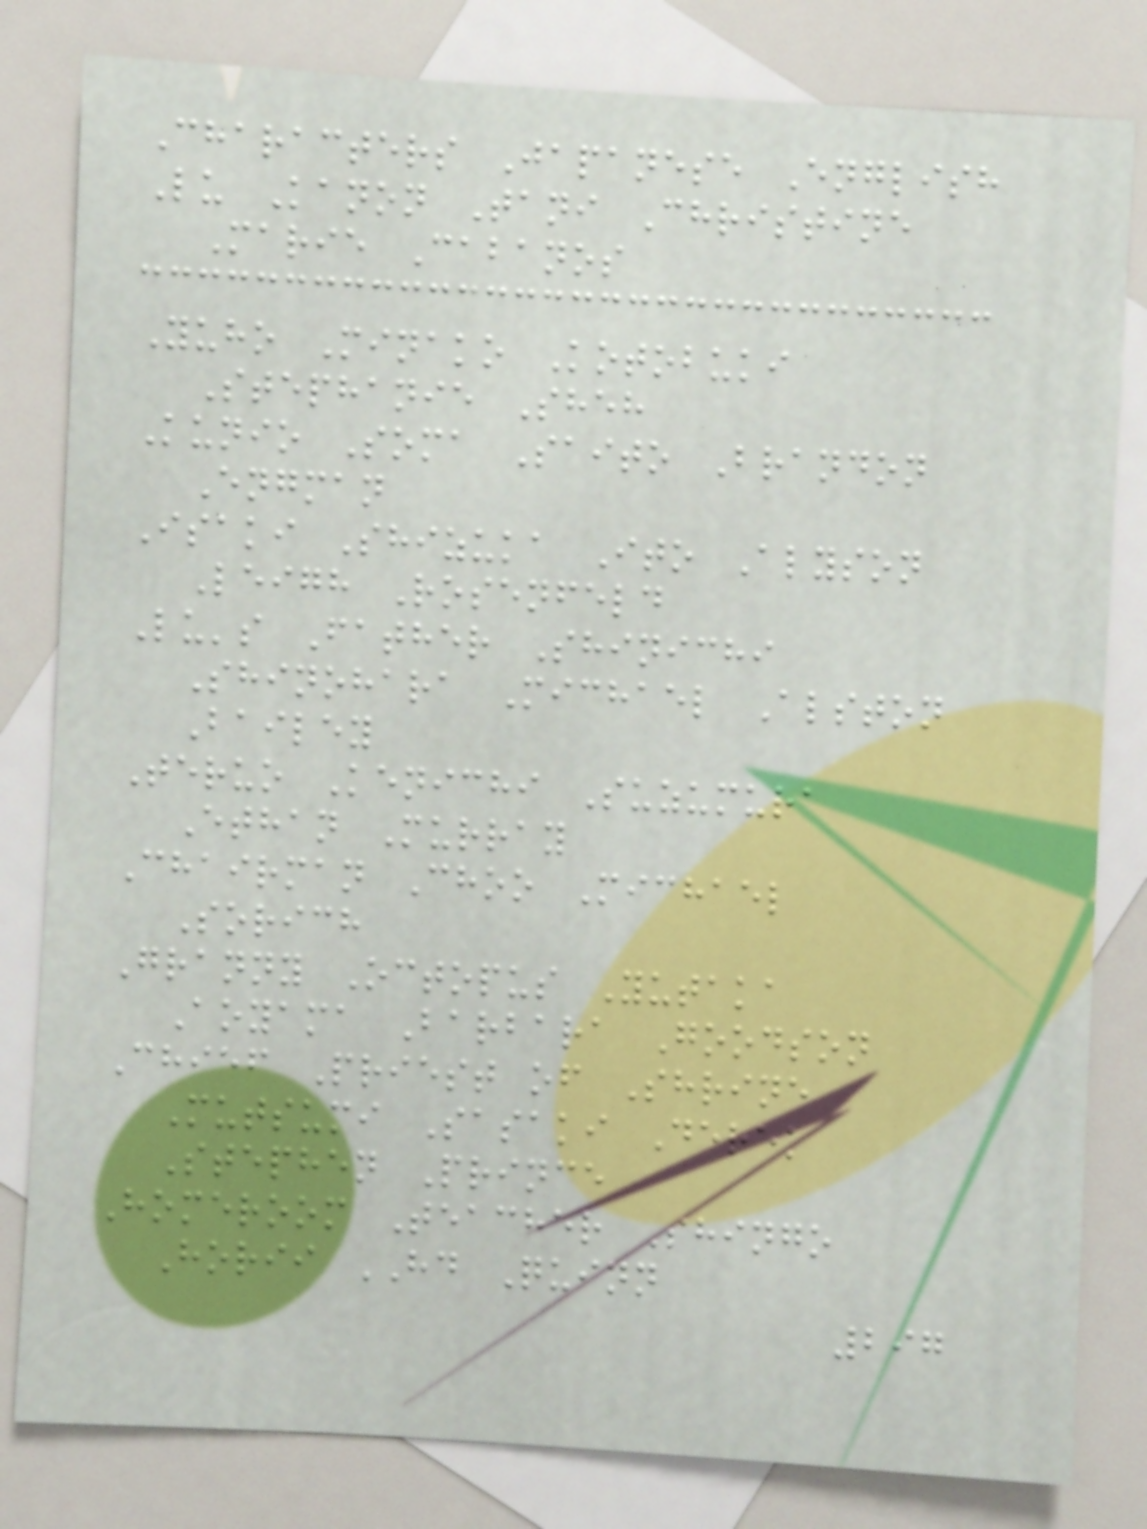Characters Japanese English
Lu Kanon Tani Christine
Marie Cabanos
Yuho Minako Kotobuki
Stephanie Sheh
Kunio Soma Saito Brandon
Engman
Isaki Shizuka Ito Alyson
Leigh Rosenfeld
Lu's Father Shinichi
Shinohara Michael Alston
Bailey
Teruo Kenichi Suzumura
Ethan Murray
Chairman Choo Michael
Sorich
Granny Octopus Yutaka
Aoyama Barbara Goodson
Chief Priest of Shrine
Mutsumi Sasaki Derek
Stephen Prince
Homeroom Teacher Shingo
Horii HD Quinn
297
